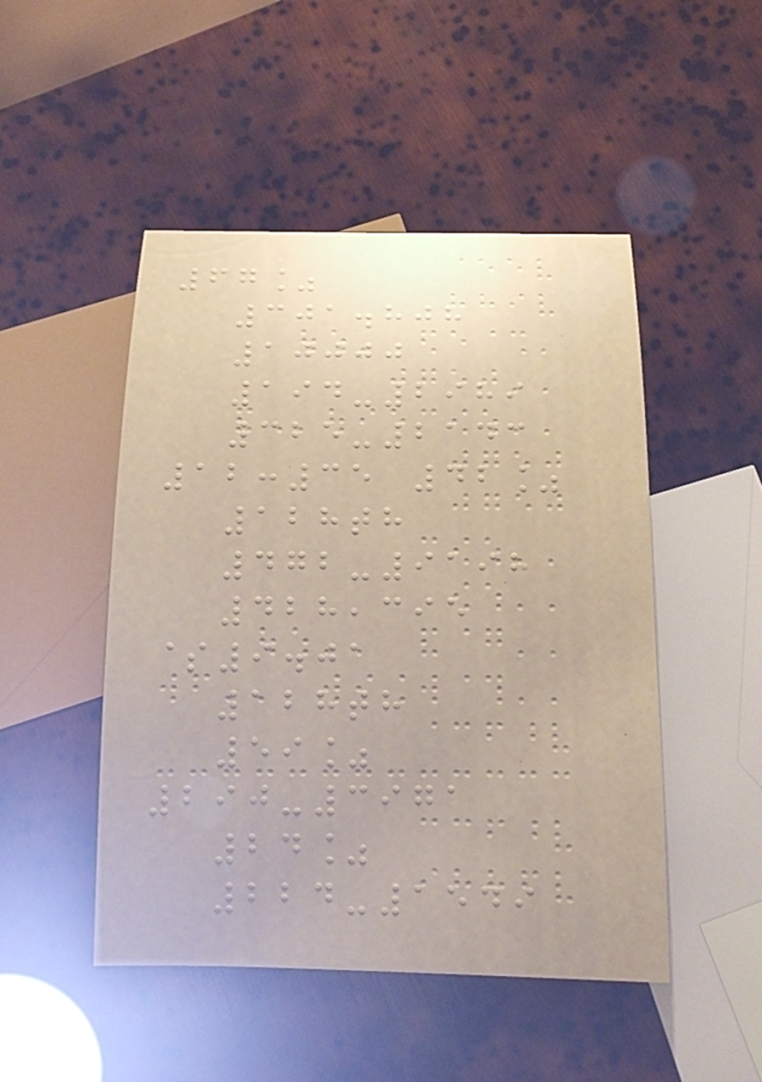67%
301.808
10000
194-2989
325-2143
12:35 42%
128th
472-9198
428,395
$9.01
128th
59%
290-3971
24%
224-1549
